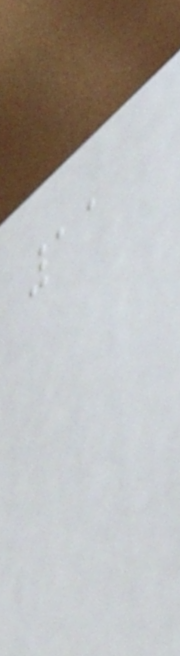11
